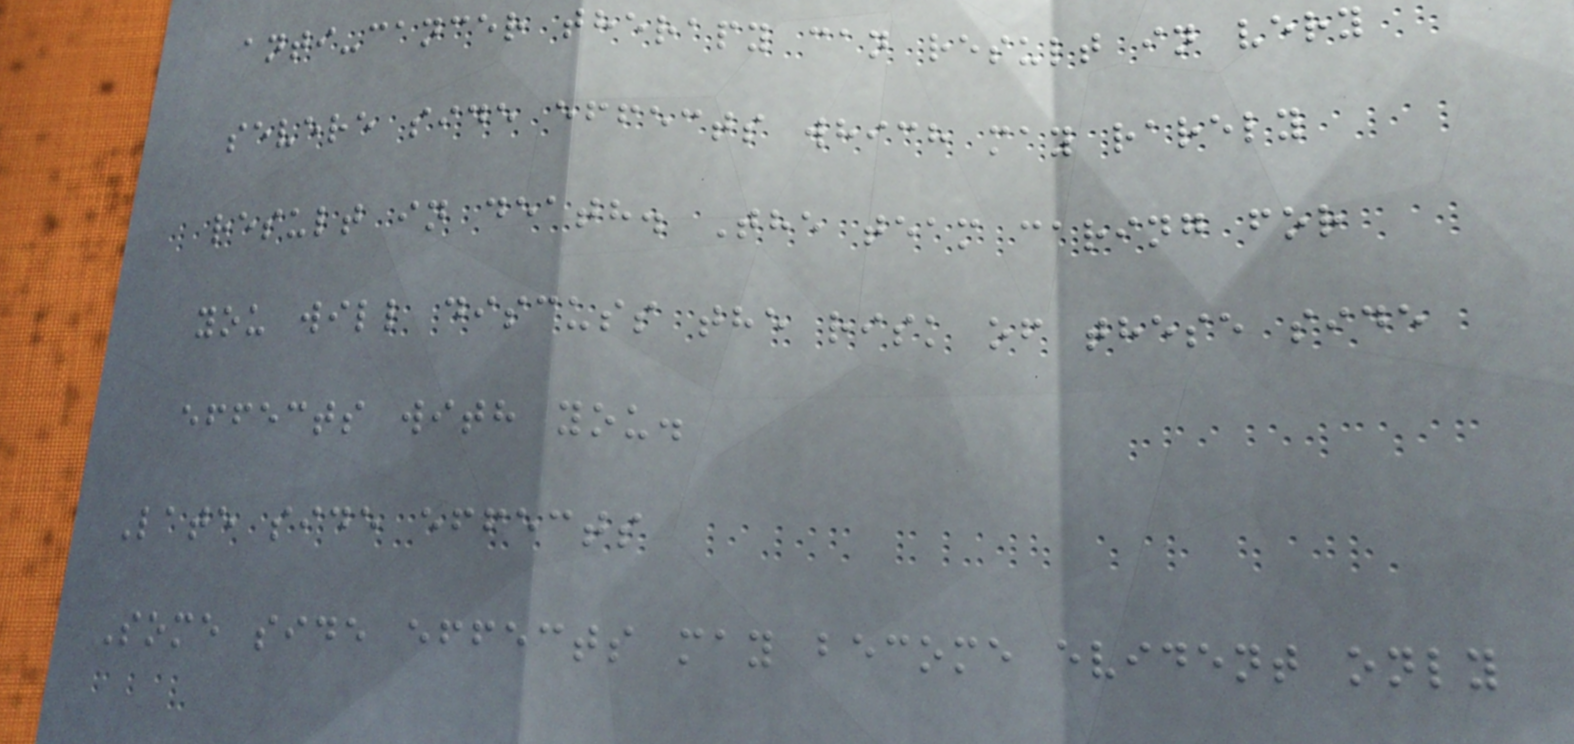anti-cancer therapy can result in very
severe side effects which may rarely
result in death. The team caring for
you will discuss the risk of these side
effects with you.
Late side effects
Some side effects may become evident only
